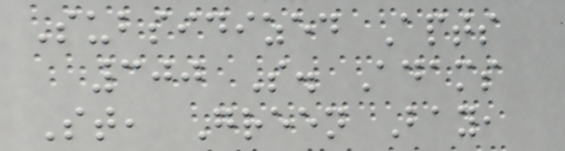Subsidized Apts
300 S. Adams
St, Green Bay,
